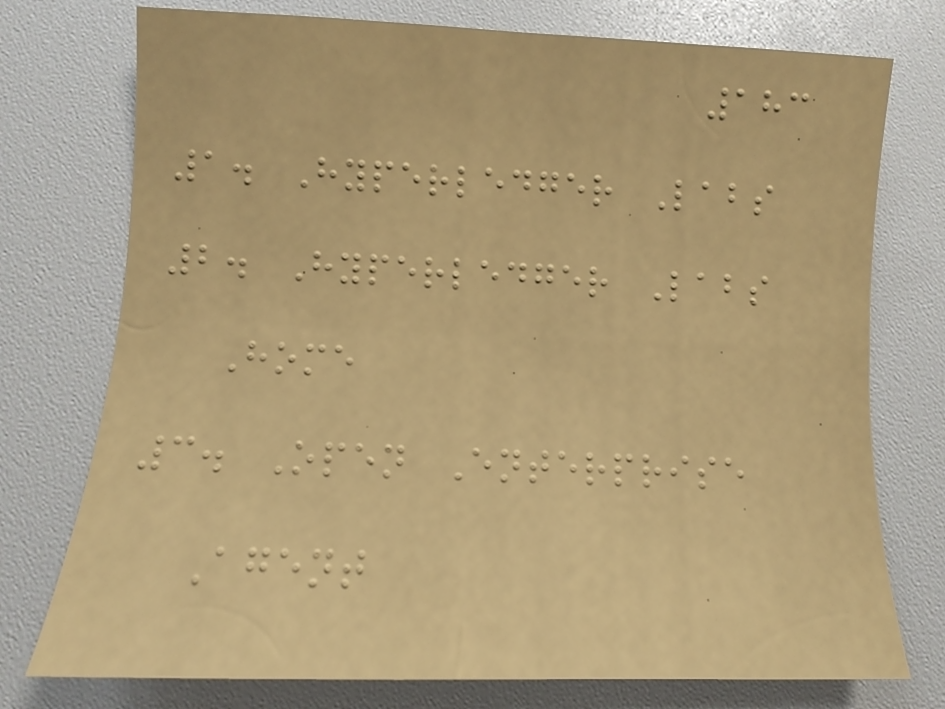183
1. Hyperledger Labs
2. Hyperledger Labs
Home
3. Open Enterprise
Agent
